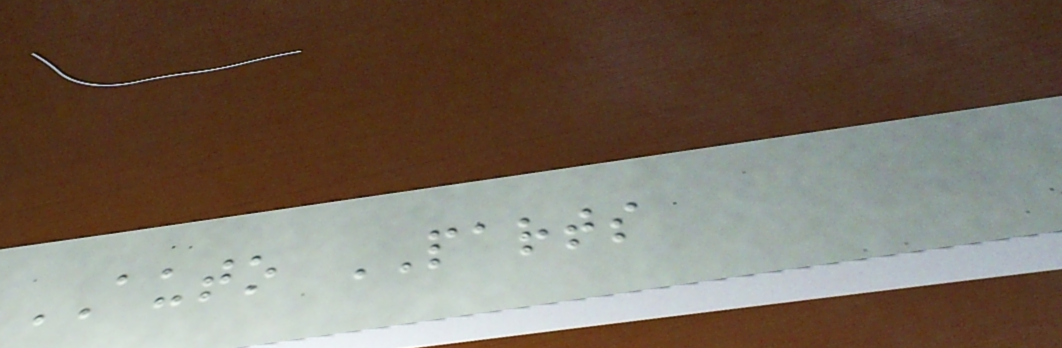AUTO PARTS
